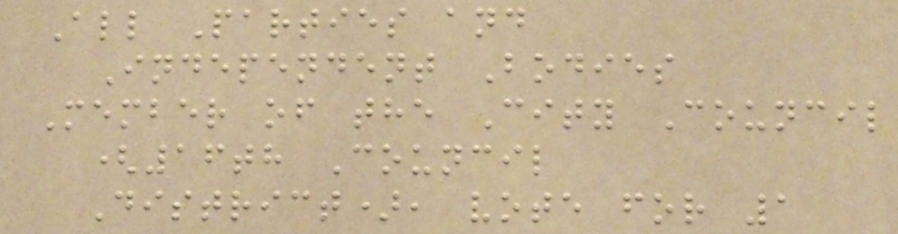All Parties and
Independent Bodies
Member of the City Council
(16th Council
District), vote for 1
